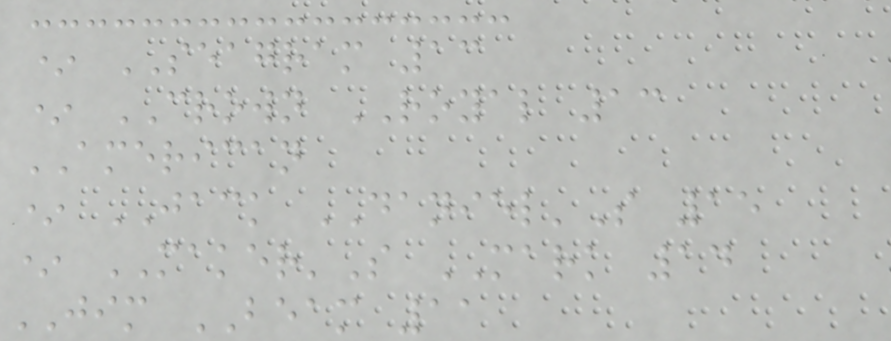* SEAGRAM 13
* CROWN ROYAL 13
AMERICAN
* JACK DANIEL'S 15
* MAKER'S MARK 14
JIM BEAM 11
